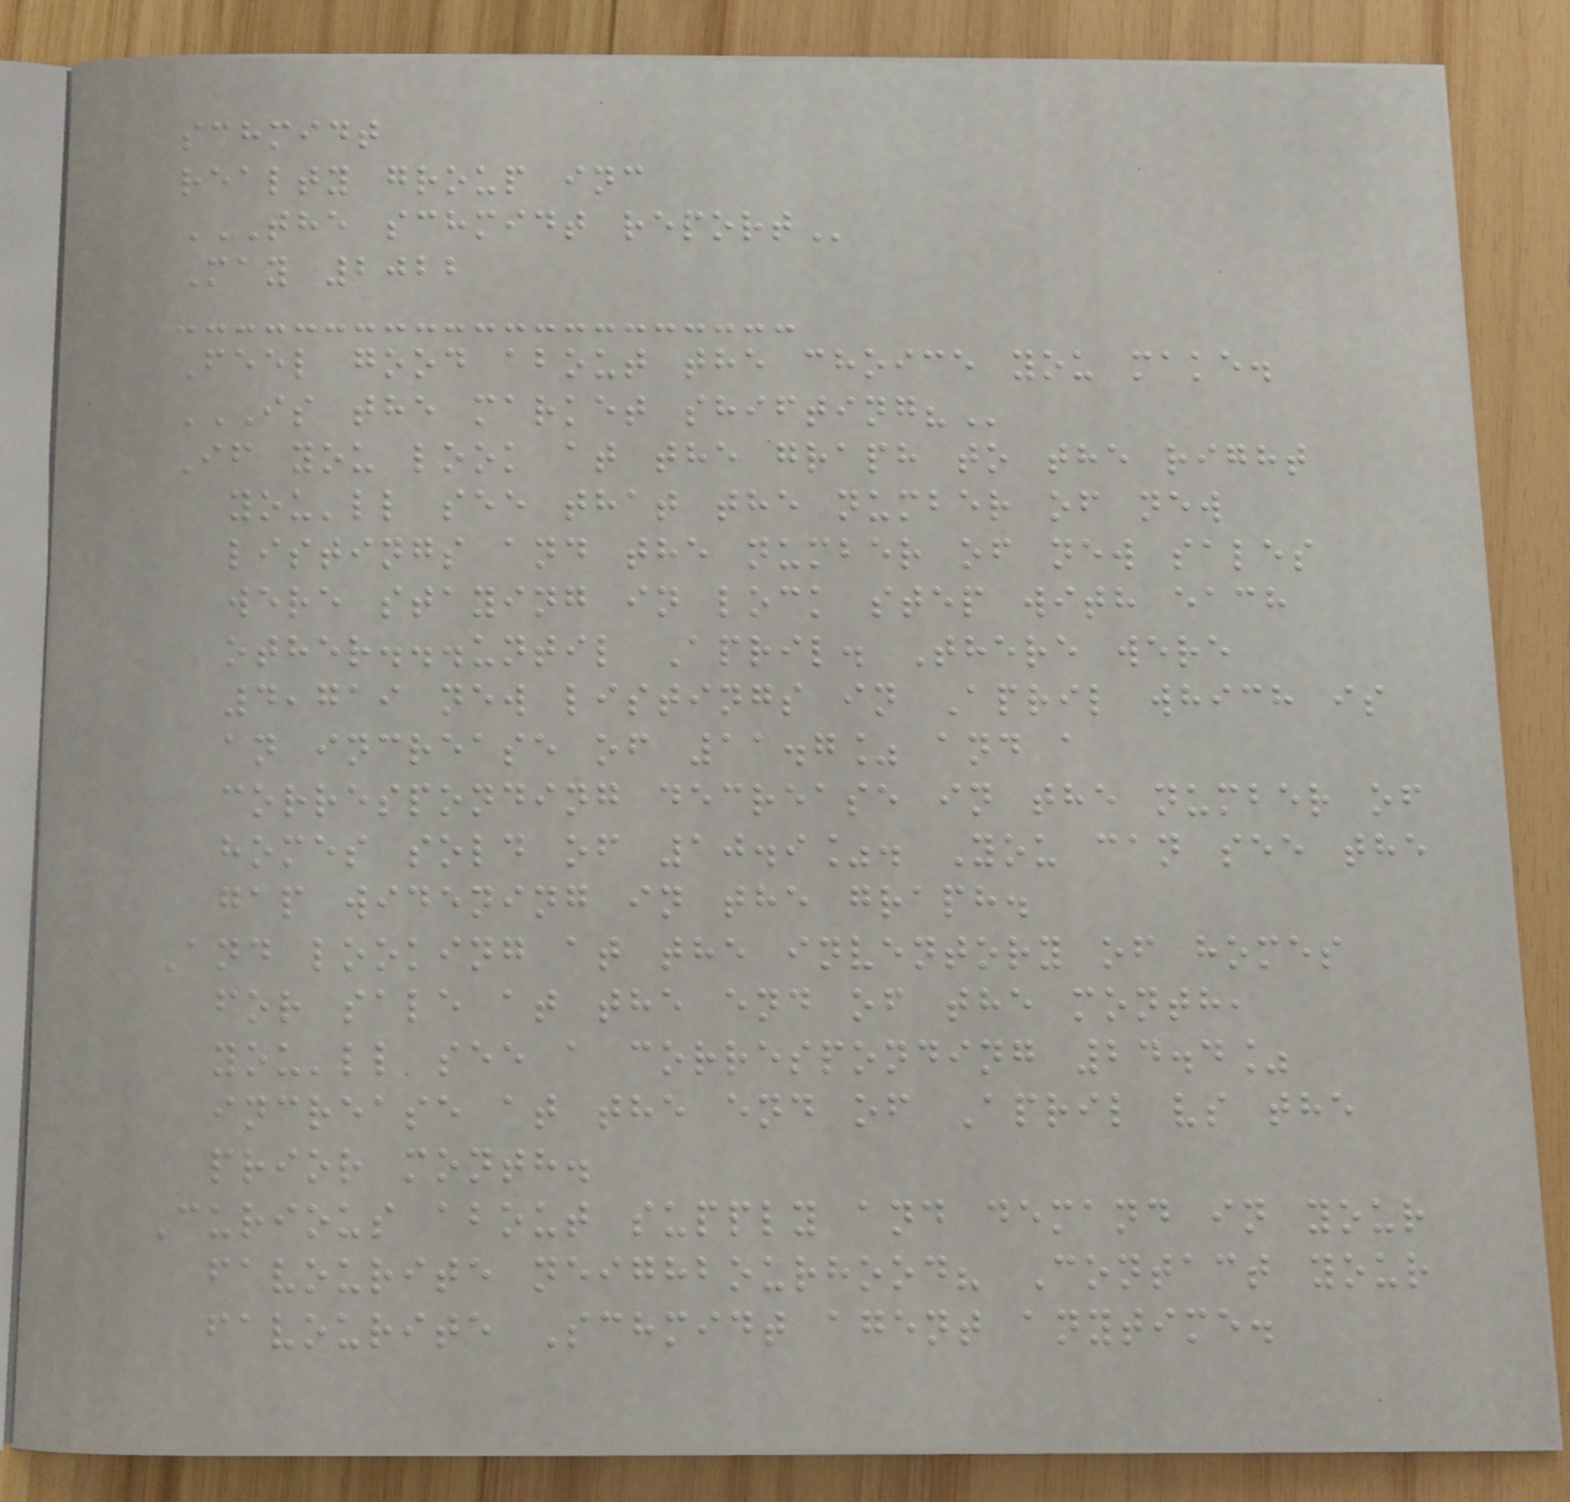schmidt
realty group inc
THE SCHMIDT REPORT
May 2022
Feel good about the choice you make.
IS THE MARKET SHIFTING?
If you look at the graph to the right
you'll see that the number of new
listings and the number of new sales
were staying in lock step with each
other...until April. There were
4,719 new listings in April which is
an increase of 11.7% and a
corresponding decrease in the number of
homes sold of 10.9%. You can see the
gap widening in the graph.
And looking at the inventory of homes
for sale at the end of the month,
you'll see a corresponding 24.4%
increase at the end of April vs the
prior month.
Curious about supply and demand in your
favourite neighbourhood? Contact your
favourite Schmidt agent anytime.
